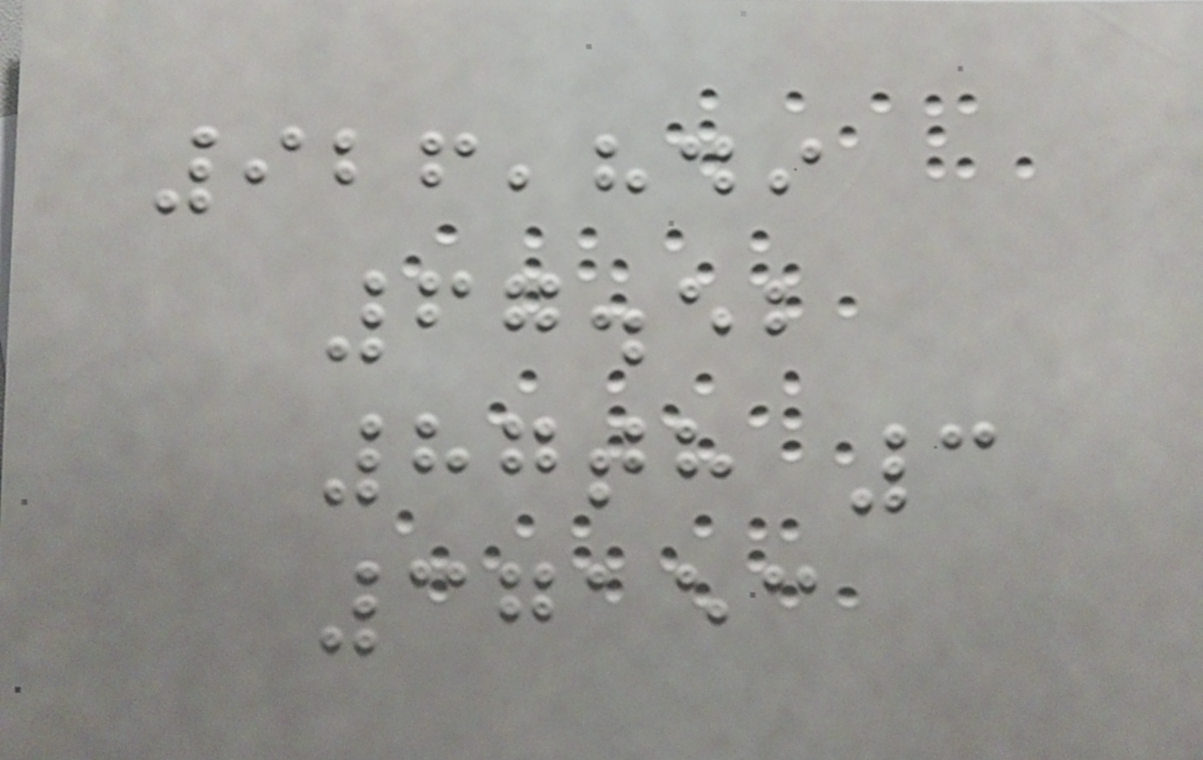926,849
67.52
87th 3
37153
